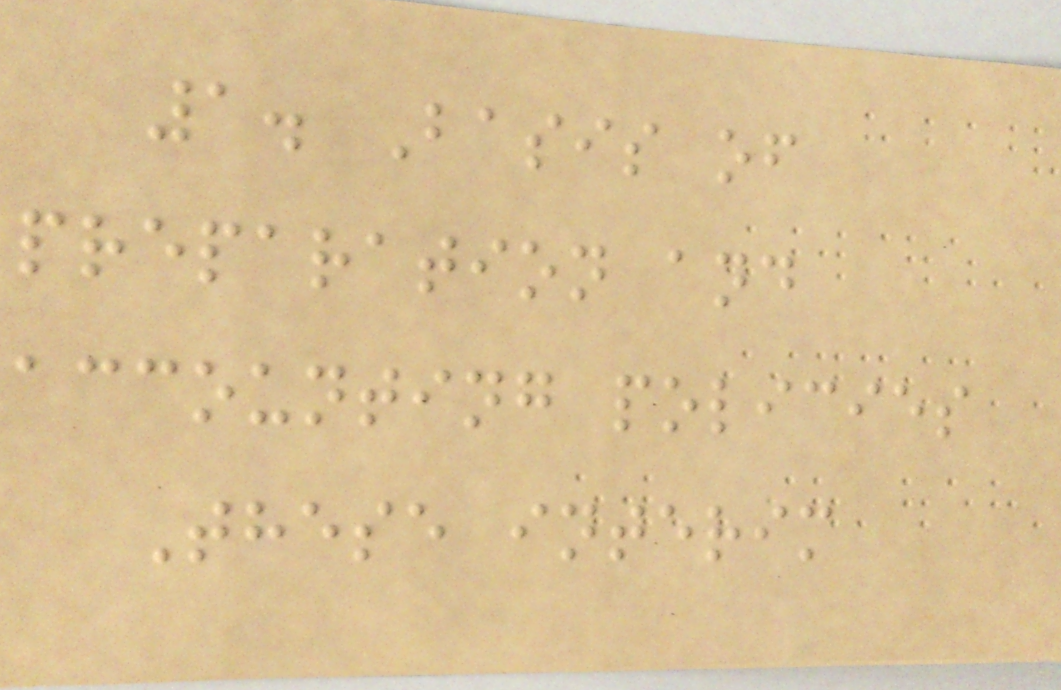1. Basis of
preparation and
accounting policies
These interim
